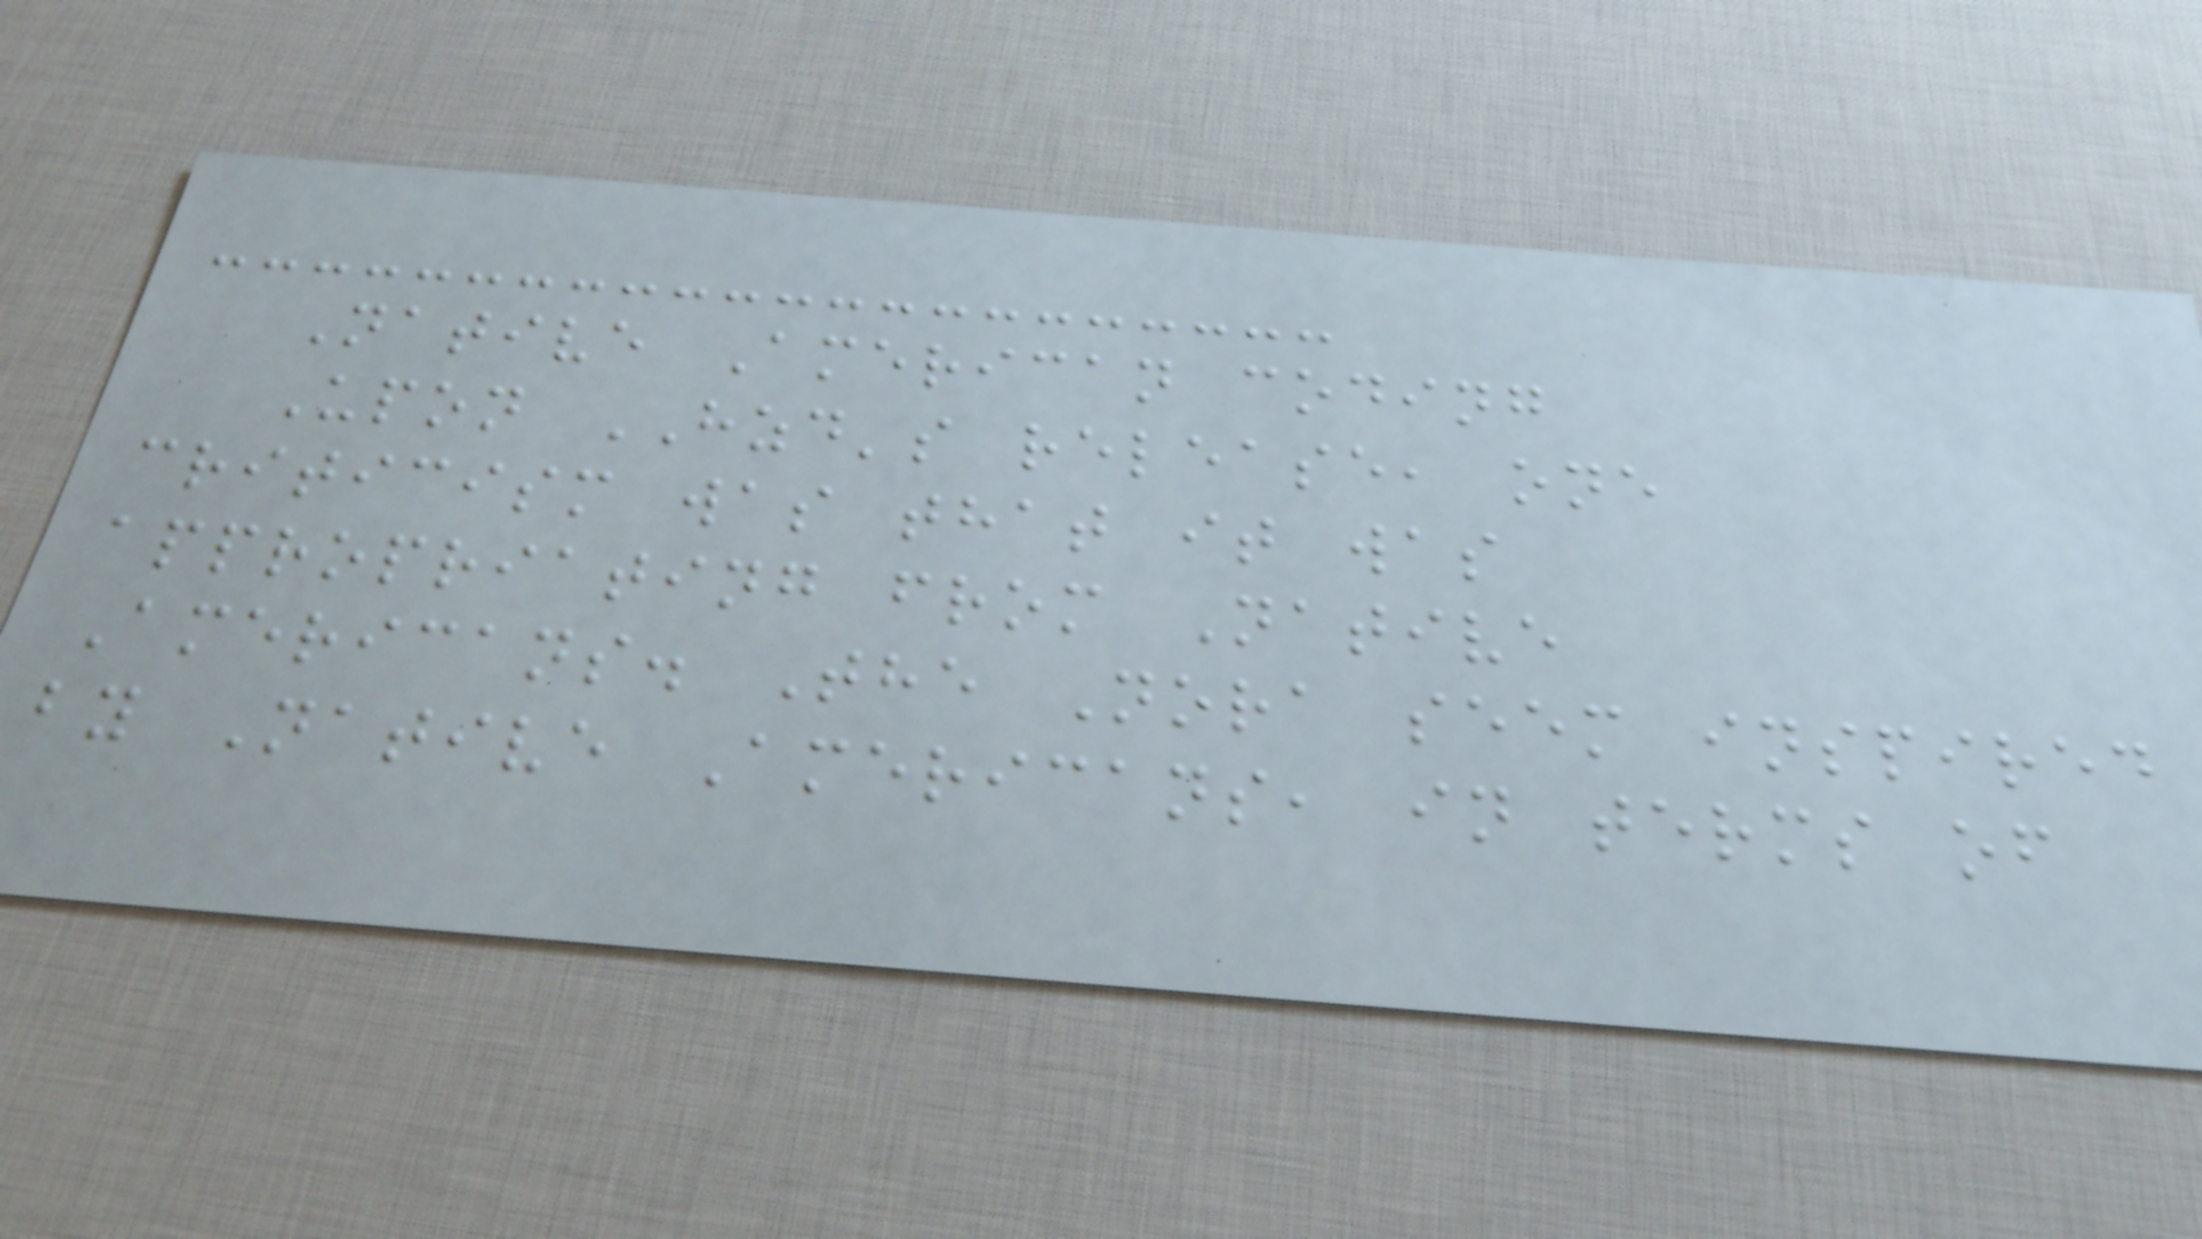Native American coding
Upon HZD's release, one
criticism was that it was
appropriating from Native
Americans. The Nora seem inspired
by Native Americans, in terms of
